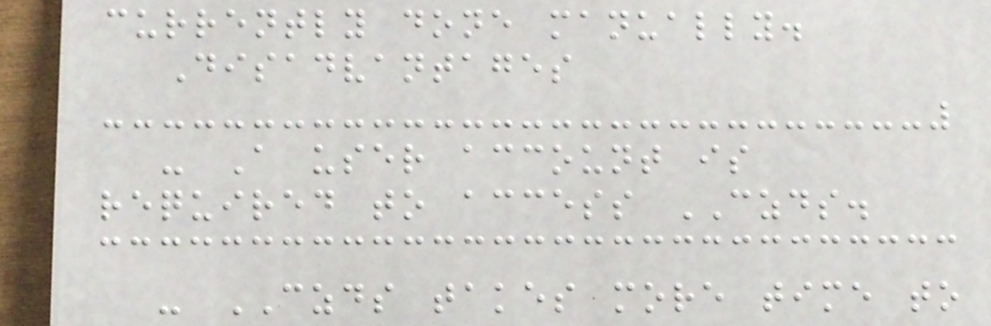currently done manually.
Disadvantages
- A user account is
required to access CZDS.
- CZDS takes more time to
